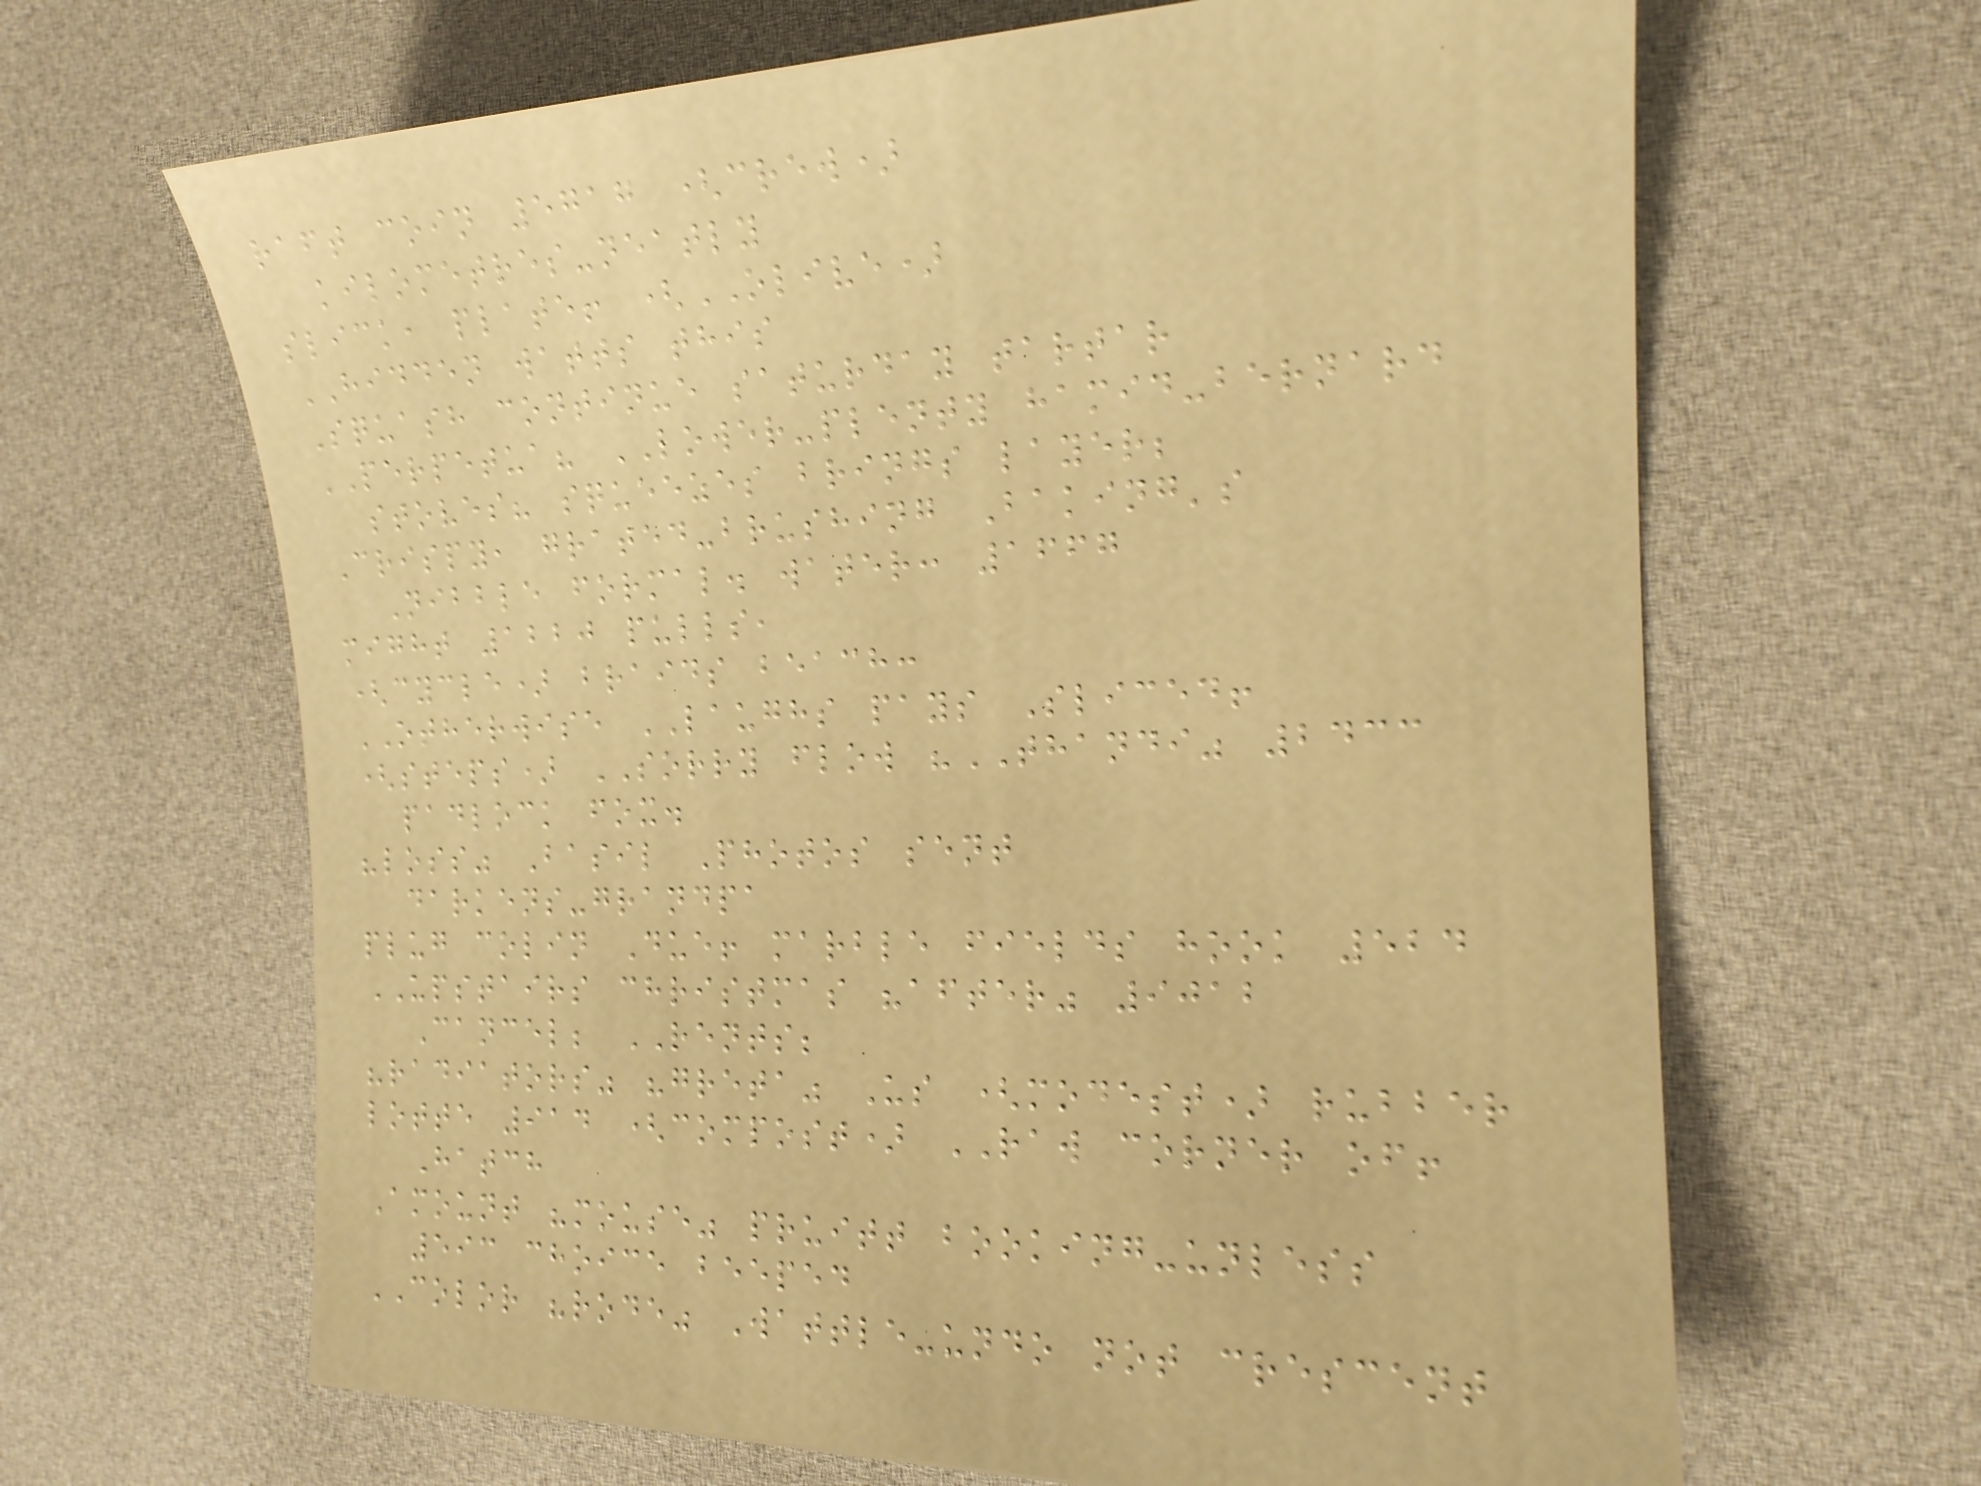raft coin 5717 (crew)
kilometres-neatly
slick, plate! (OLIVE)
HIDDEN watts this
Squash continue saturday tartar
PERPETUA? LOWER-plenty hamid-bernard
stoves? squeezes brings layer;
Crispy, grated-brushing Baking's
Nibble formal. water: 1667
might 1220 pulls,
(cycle) braids beach:
OTHERWISE LAUGHS pays Sliced!
(steps) SORRY flow "THANDI" 2433
padlock fox.
"loss" Basil Photos sent
darkens-grandpa
plug colin Due! marble fields hook 524
UPSTAIRS christmas "after" 9012
Cancel; RENTS;
"radiators" "greta" Us (modest) rubber
lotte 914 (compost) RAW corner of!
Hatch
Amount "mouse" pruitt booking-unless
593 choice beeped
COLOR "rode" Wattle-undo not crescent
